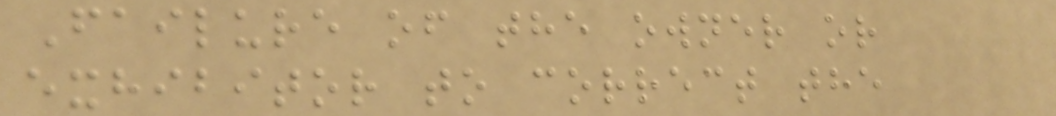Failure of the owner or
exhibitor to correct the
